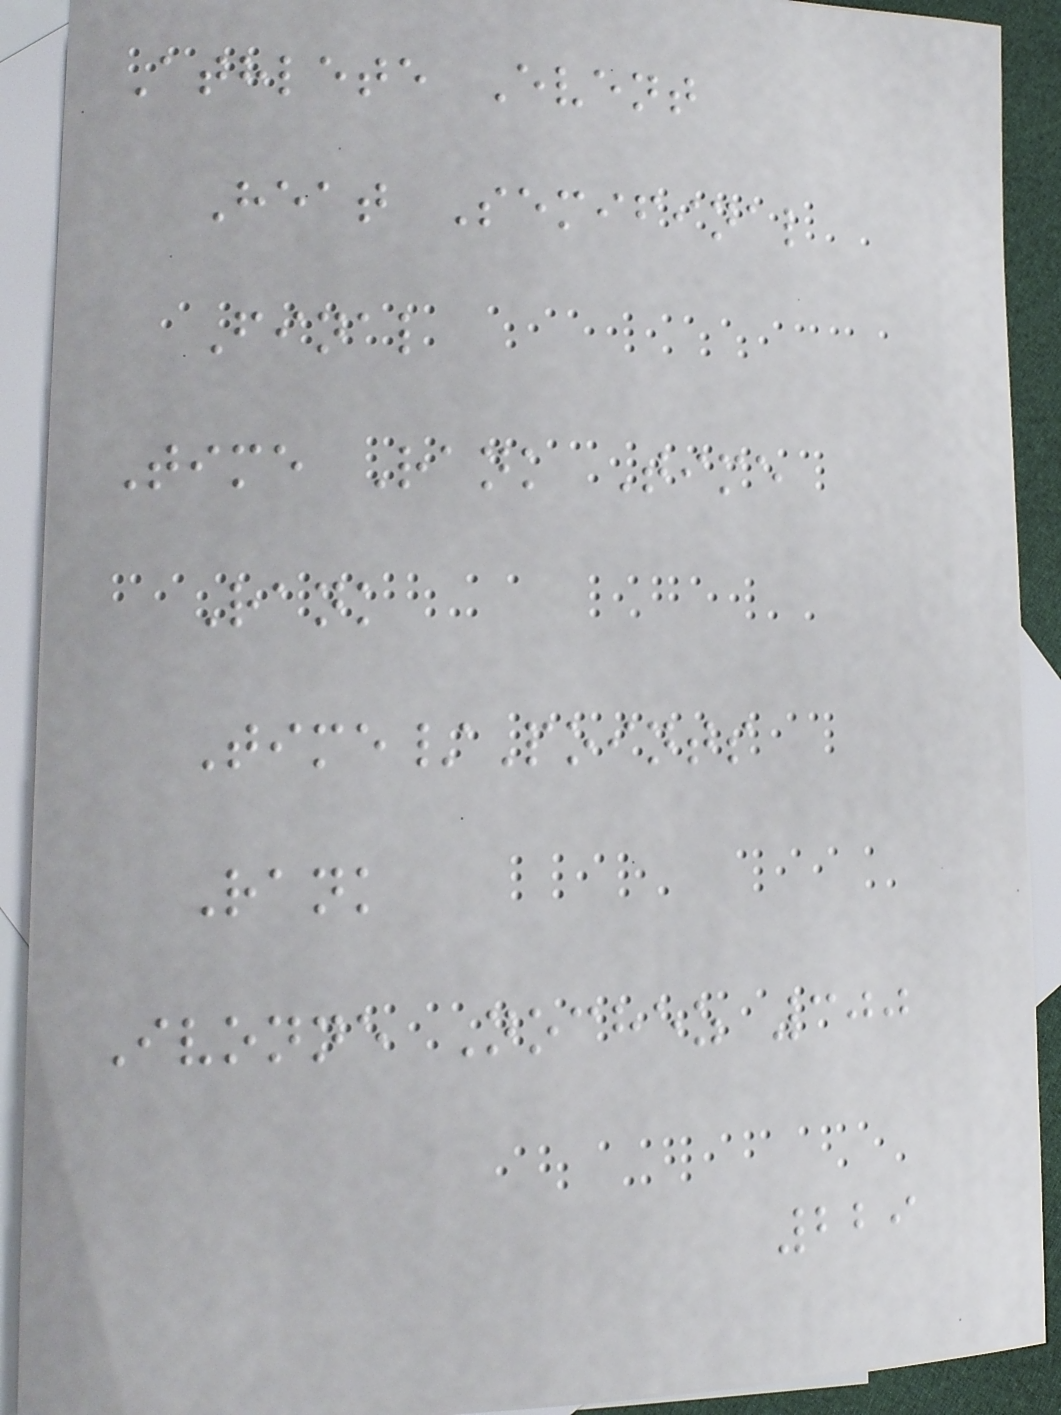Athlete Event
Heat Semifinal
Final
Time Rank Time
Rank
Time/Points
Rank
Ivonne Nochez 300
229
